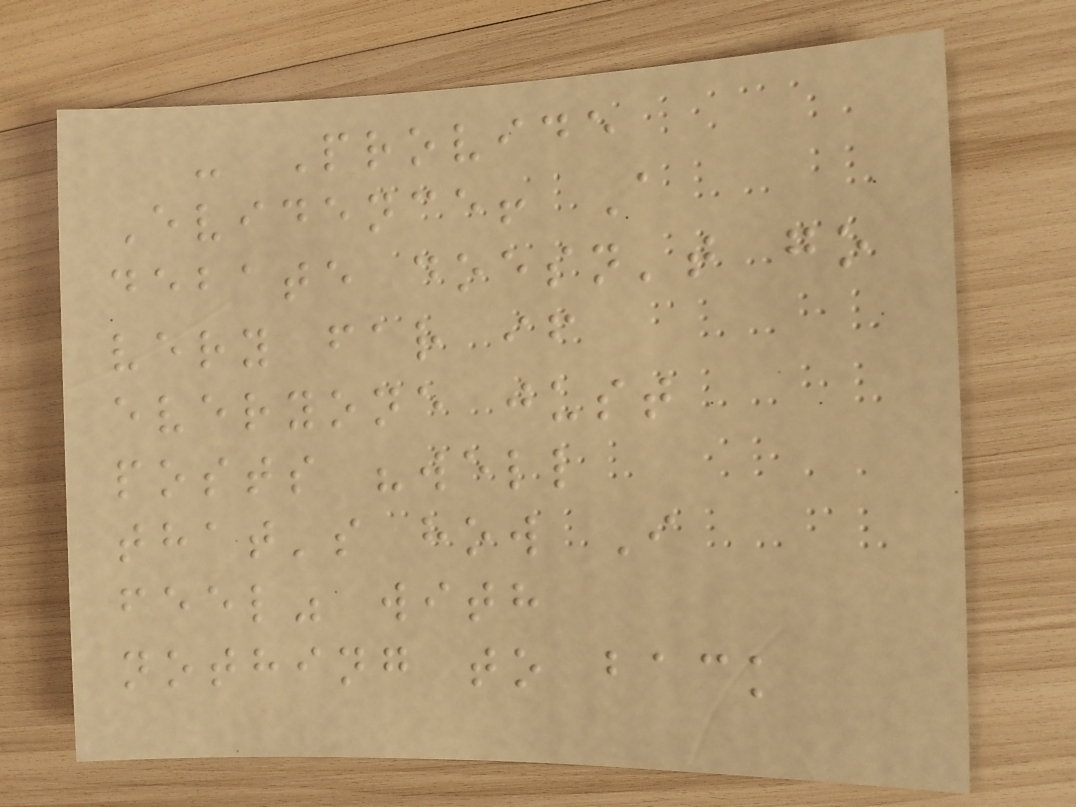- Provide
Evidence! A
debate doesn't go
very far if
everyone just
posts "well
that's how I
feel" with
nothing to back
